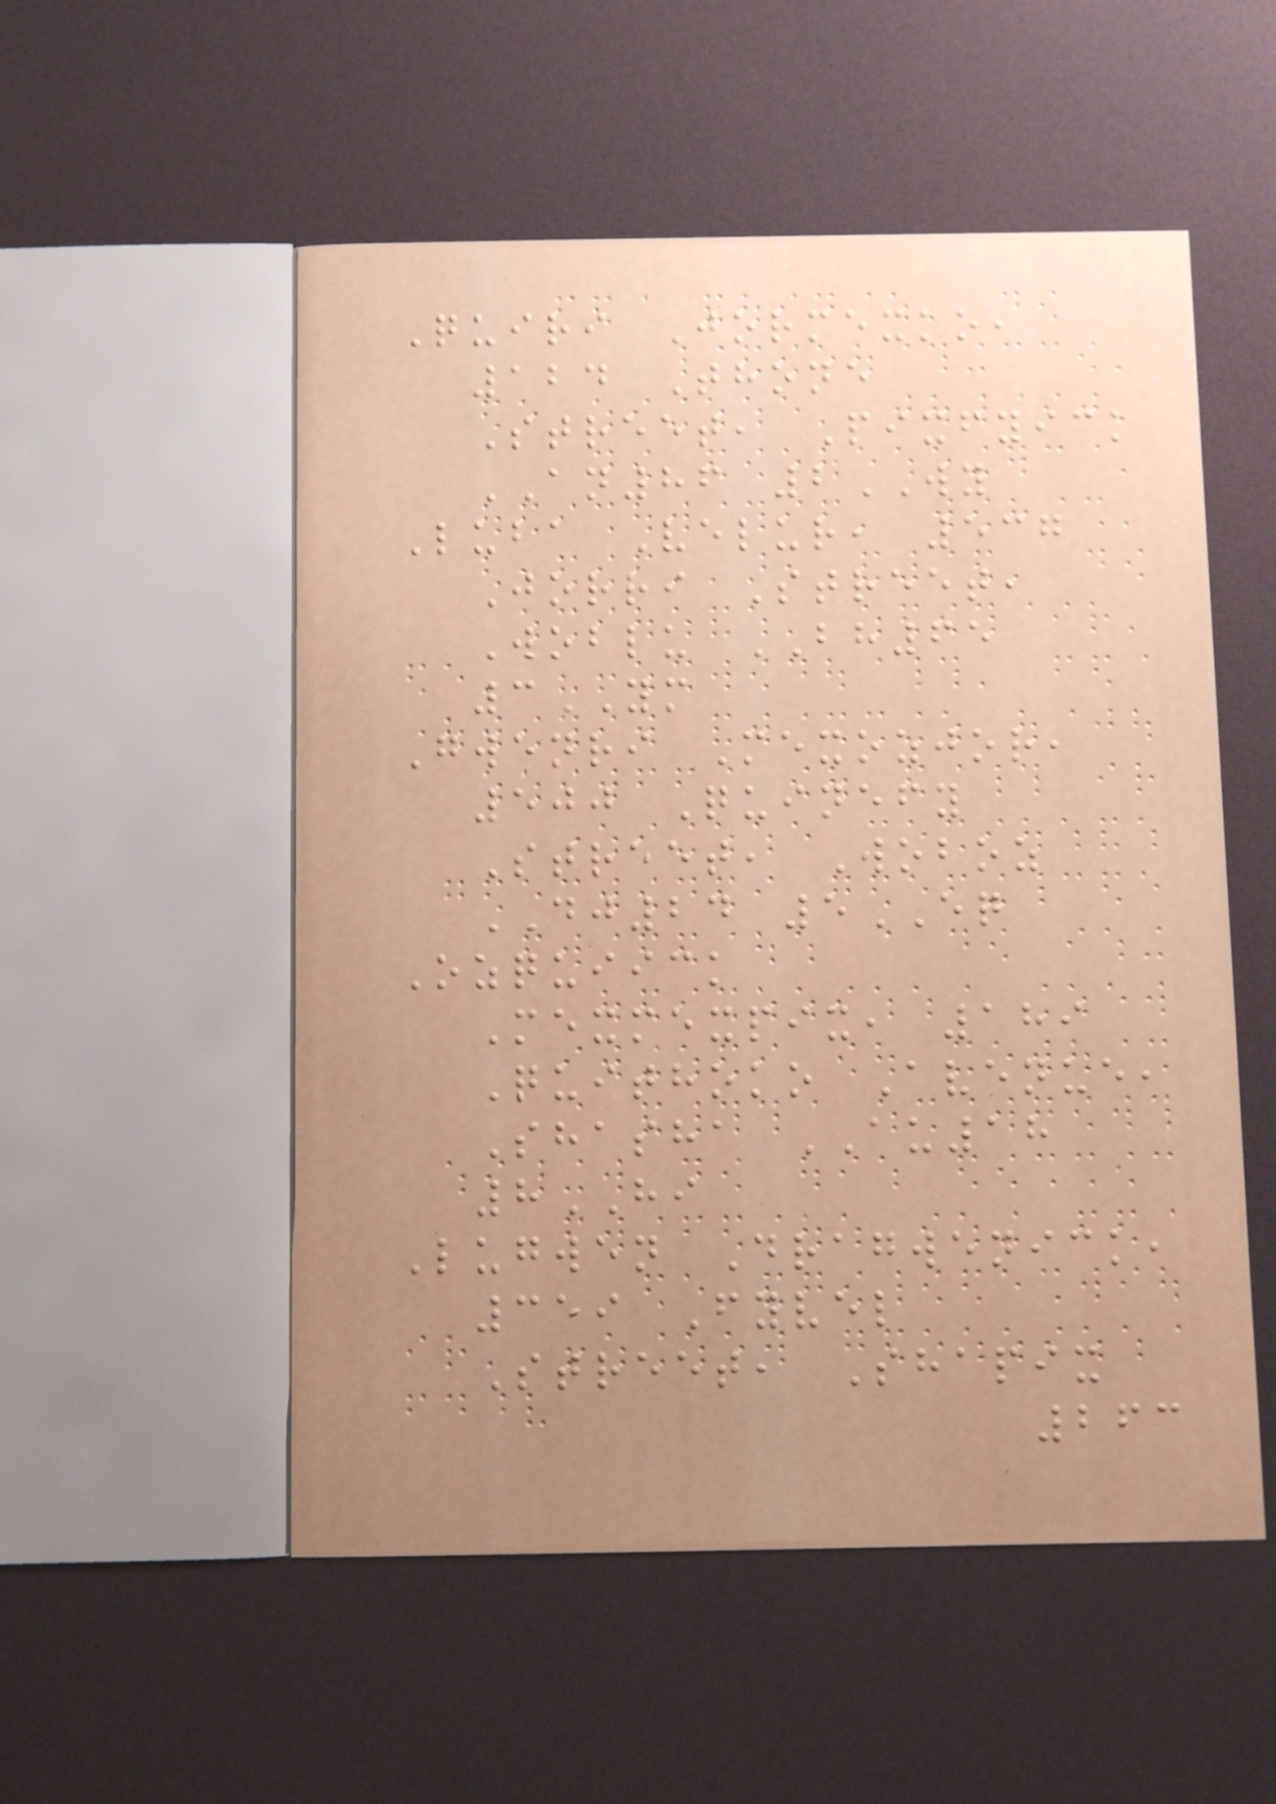Quiri Jormexko,
124 Thone
Street, Pixfyick
AN86 2WY
Luba Velur, 537
Jorri Street,
Woblu BH65
3YM
Gwenri Mexozjor,
500 Quinefy
Street, Woboz
DJ24 5EQ
Ozquiick
Mexmexpix, 189
Quithoko Avenue,
Shasha AU18
8HI
Lugwen Dragwenick,
359 Fyvel
Street, Shapix
263
